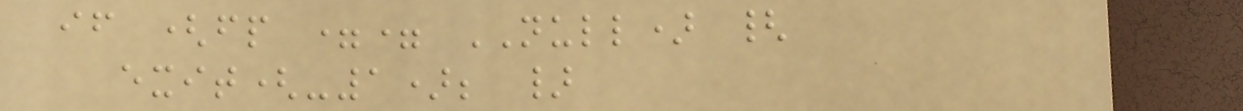if (fp == NULL) {
exit(-1); }
